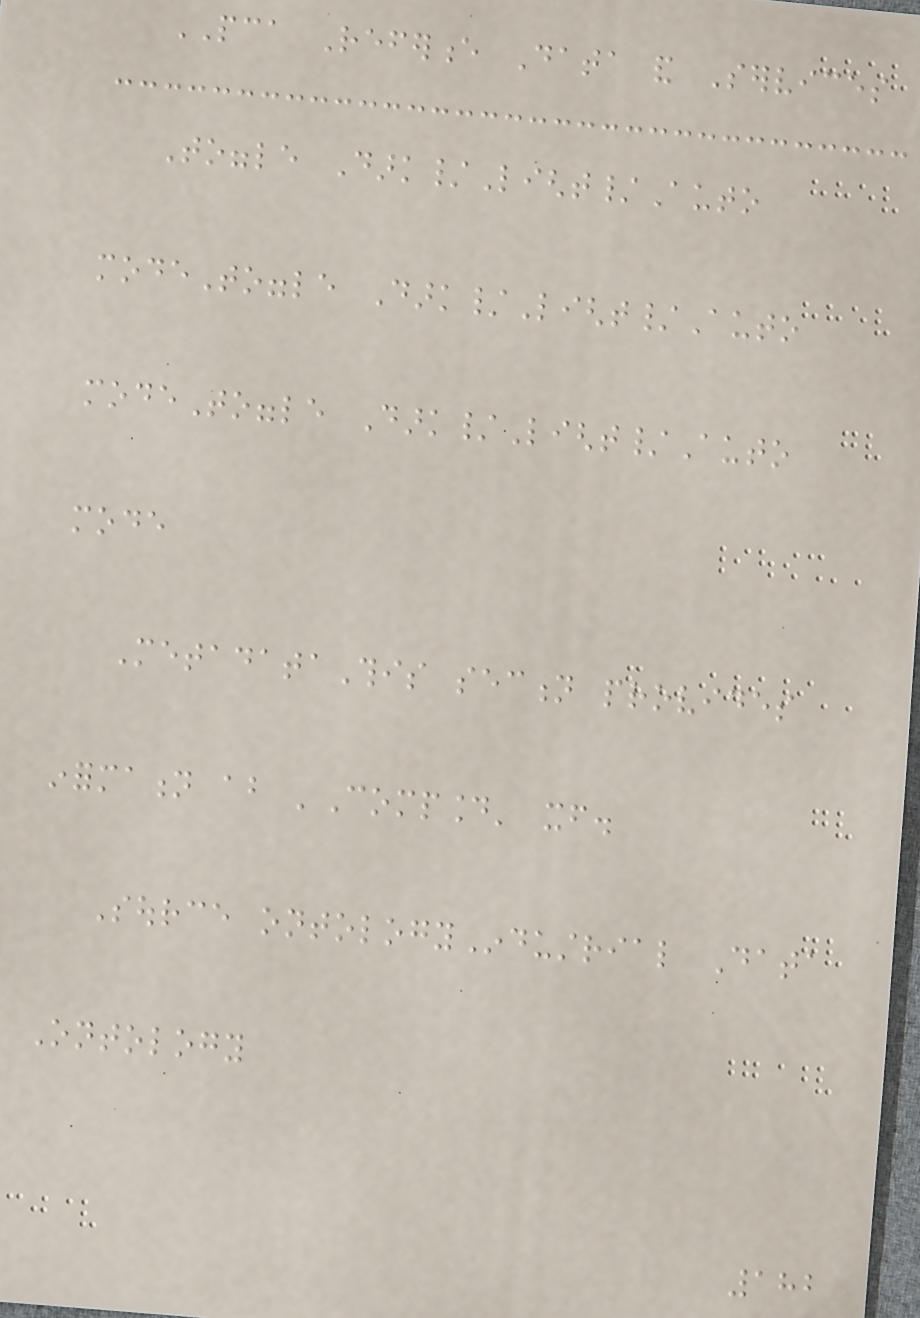PCA Reference Data and Services
Toggle Dark/Light/Auto
modeToggle Dark/Light/Auto
modeToggle Dark/Light/Auto
mode
MetadataThis section provides
information about 'Compound' itself.
Source ontologyIndustrial Data
Ontology
182
